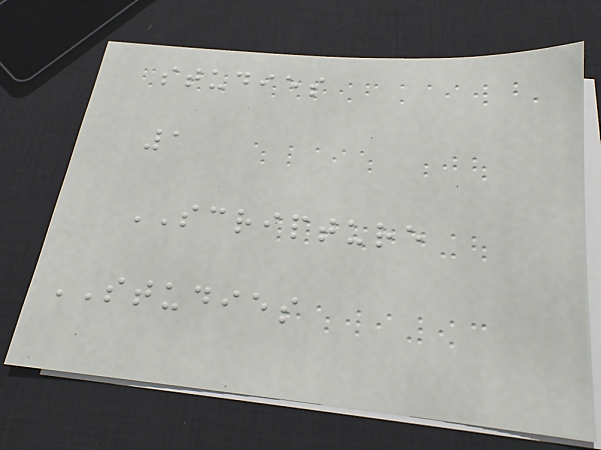studies
1
SCRIPTURE
STUDIES
